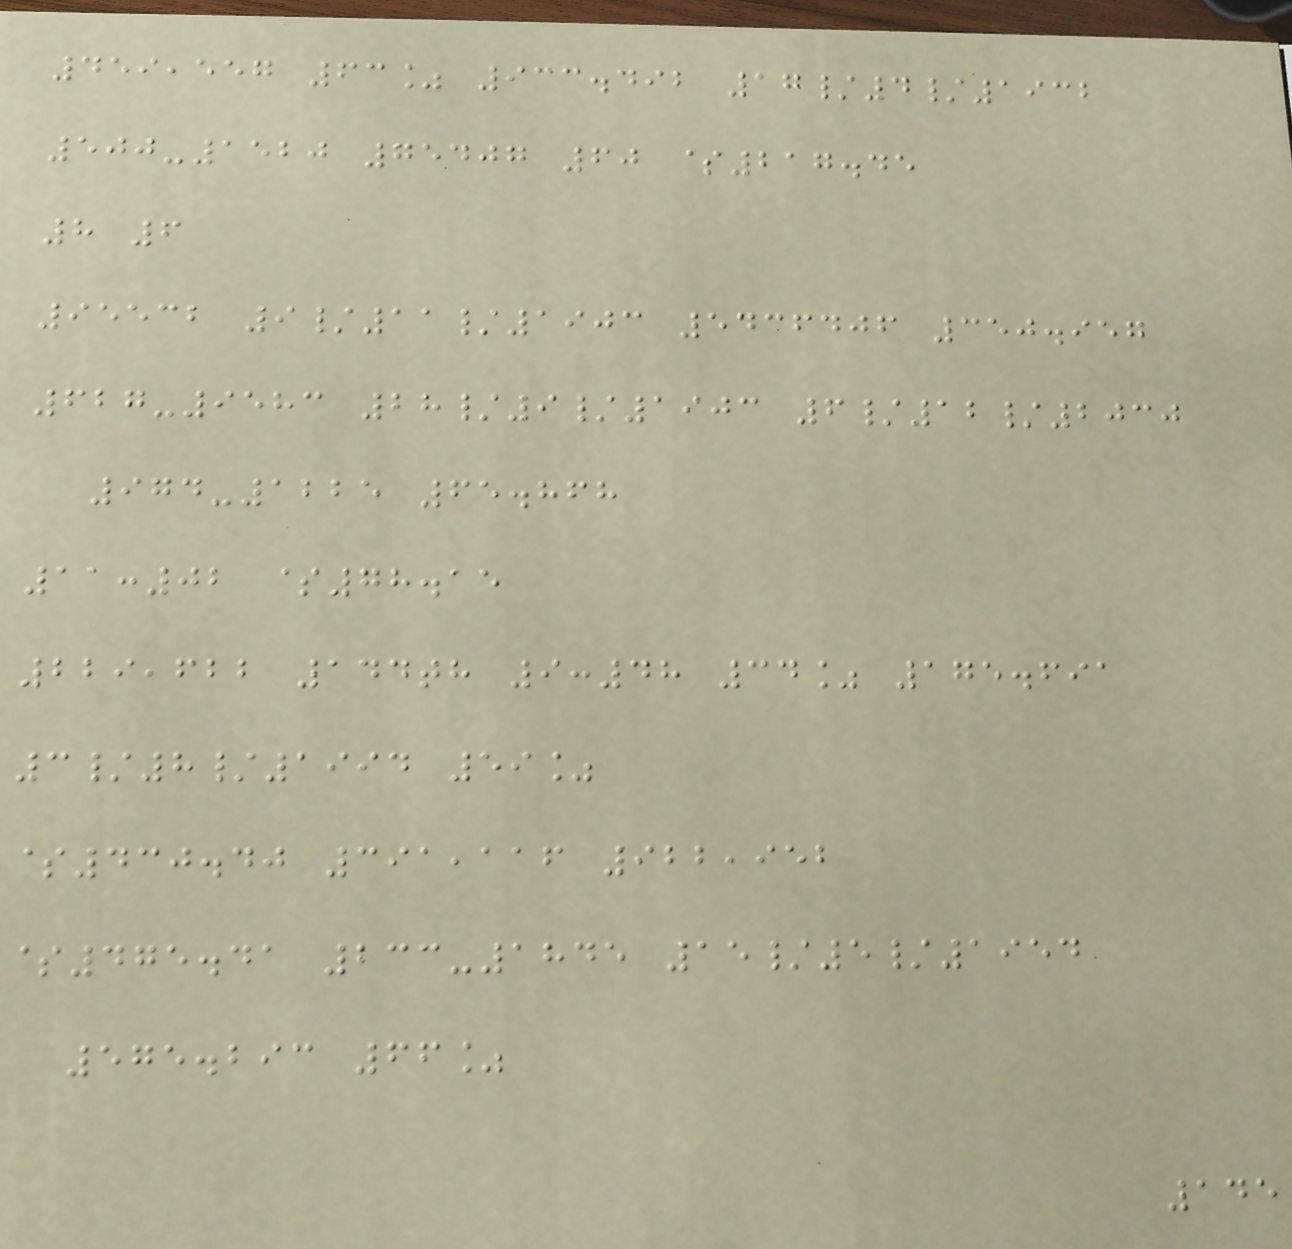459,557 63% 933.492 17/4/1932
500-1520 75407 60 $217.45
8 6
95532 9/11/1903 5436406 350.957
627-9583 28/9/1903 6/12/2030
974-1225 65.868
11:02 $78.15
229,622 144th 9:48 34% 175.691
3/8/1994 59%
$430.40 391,116 922,952
$475.41 233-1845 15/5/1954
575.293 66%
145
